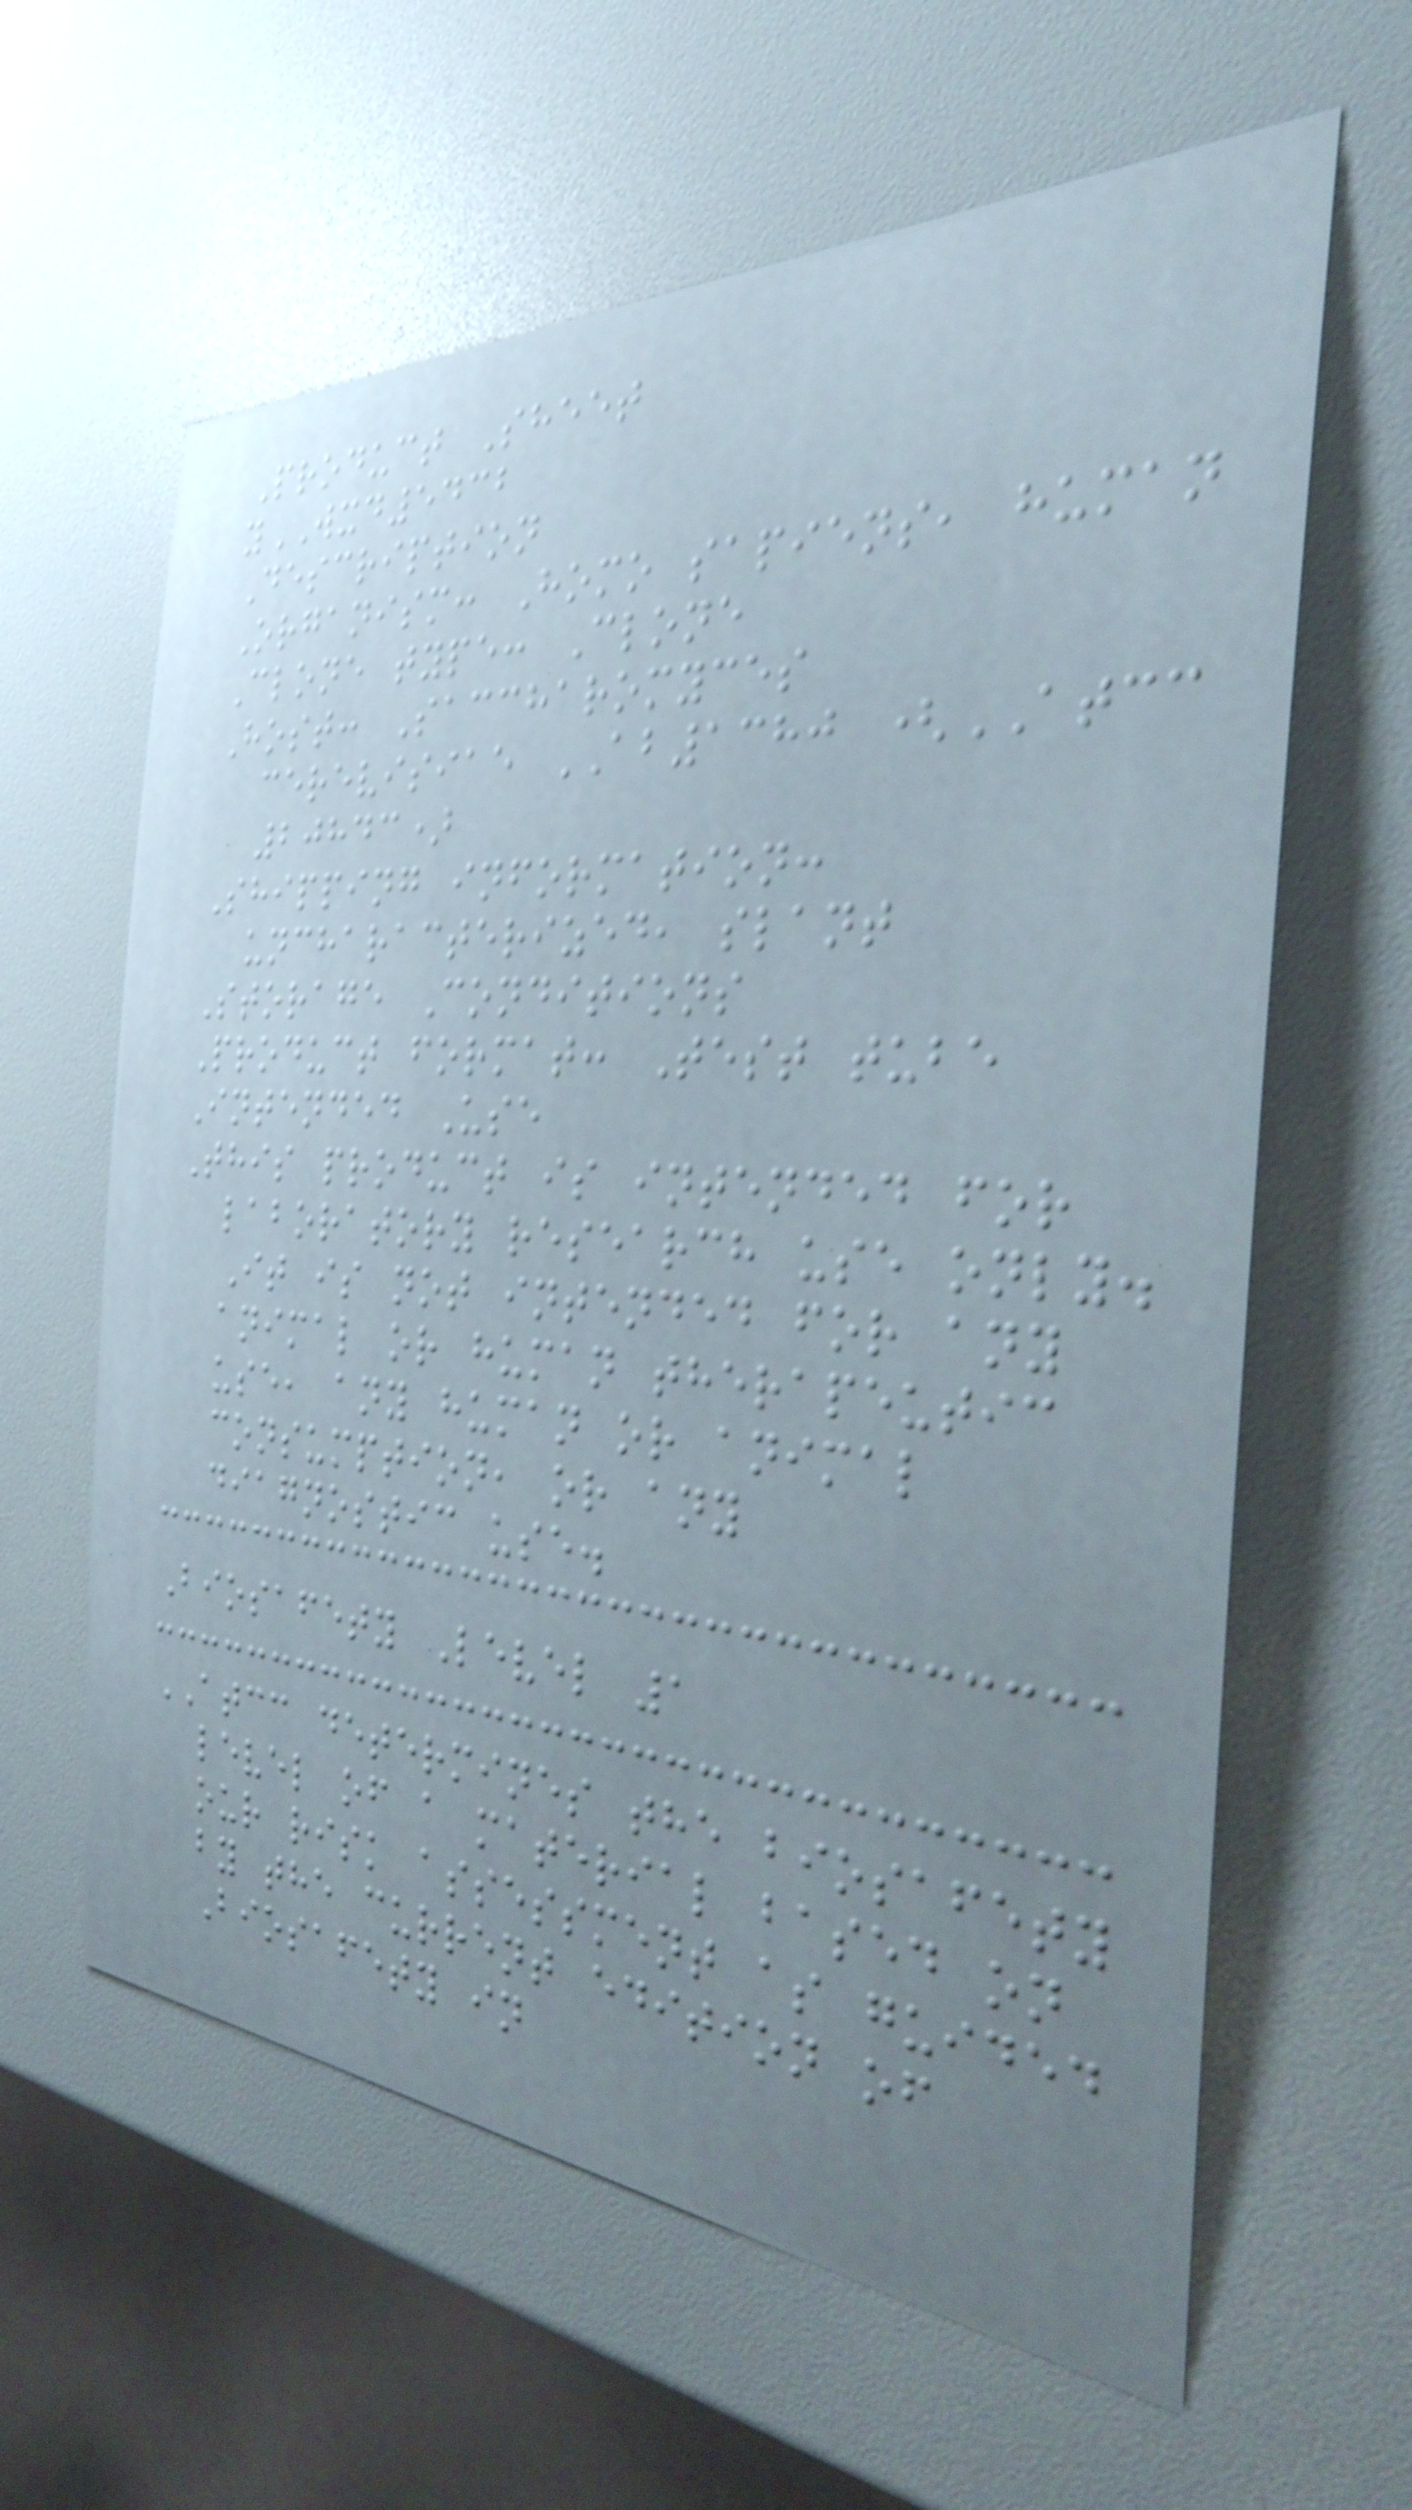Product Sheet
yWXD5432
Description
Organism: Homo sapiens, human
Clone type: Clone
Host: Saccharomyces
cerevisiae AB1380 (ATCC
20843)
Shipping information:
uncharacterized, slant
Storage Conditions
Product format: Test tube
Intended Use
This product is intended for
laboratory research use only.
It is not intended for any
animal or human therapeutic
use, any human or animal
consumption, or any
diagnostic use.
Biosafety Level 1
ATCC determines the biosafety
level of a material based on
our risk assessment as guided
by the current edition of
Biosafety in
